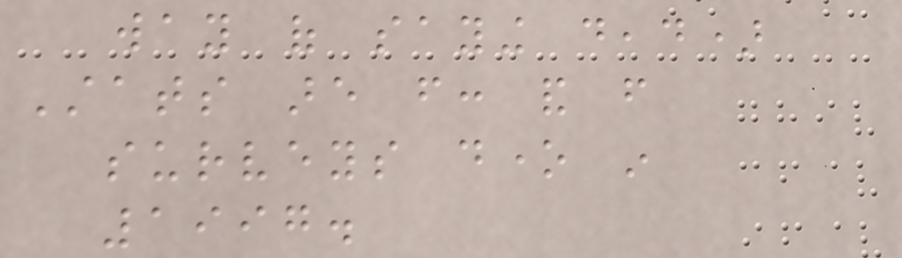way of saying dead)
Stats are from: and from
surveys done in
1997.
